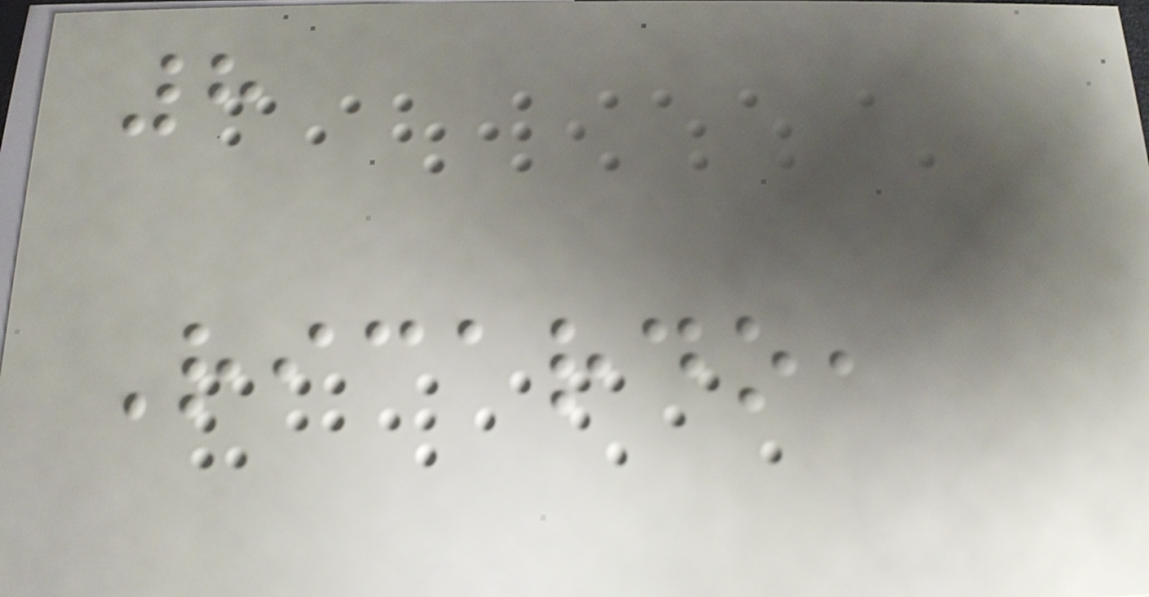8
Ricardo,
